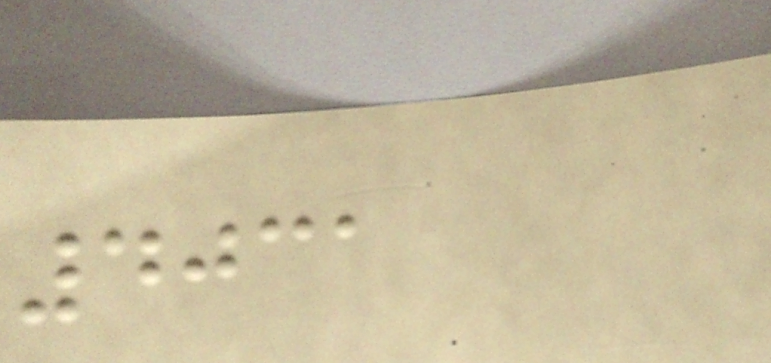4031
